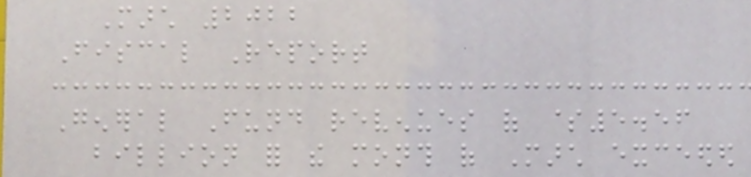March 2022
Fiscal Report
General Fund revenues of $5.56
billion for the month of March exceeded
